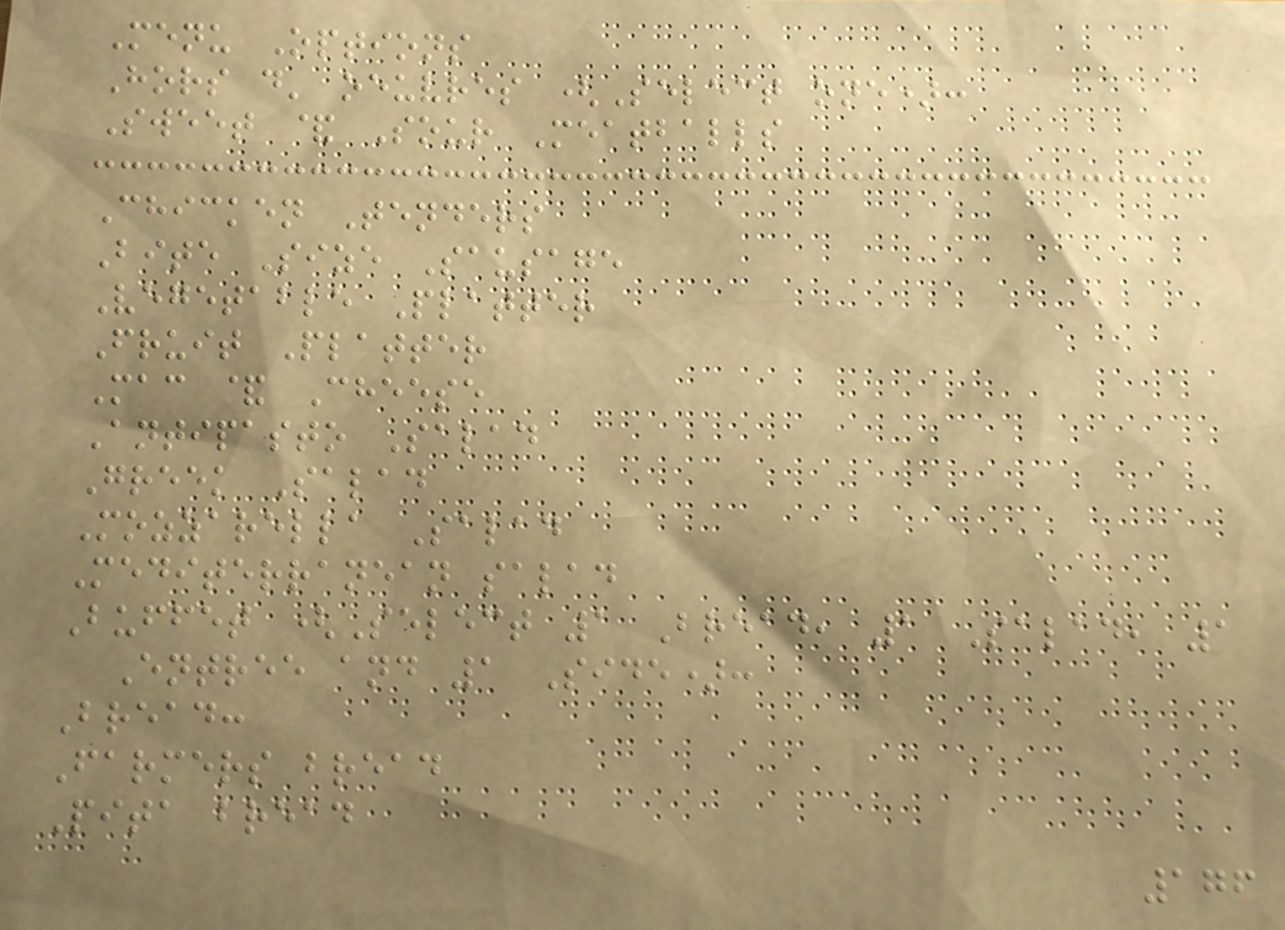Menu Options
Hors d' oeuvres (Select one):
Sweet & Sour Meatballs
Chicken Tenders
Bite Size Sausage
Vegetable Platter
Fruit Platter
Mac & Cheese
Antipasto Salad
Greek Salad
Mozzarella Salad
Mediterranean salad
Buffet (Select 1 Bread, 1 Salad, 1
Entree and 1 Side):
Bread:
Farmers bread
Pita bread
176
